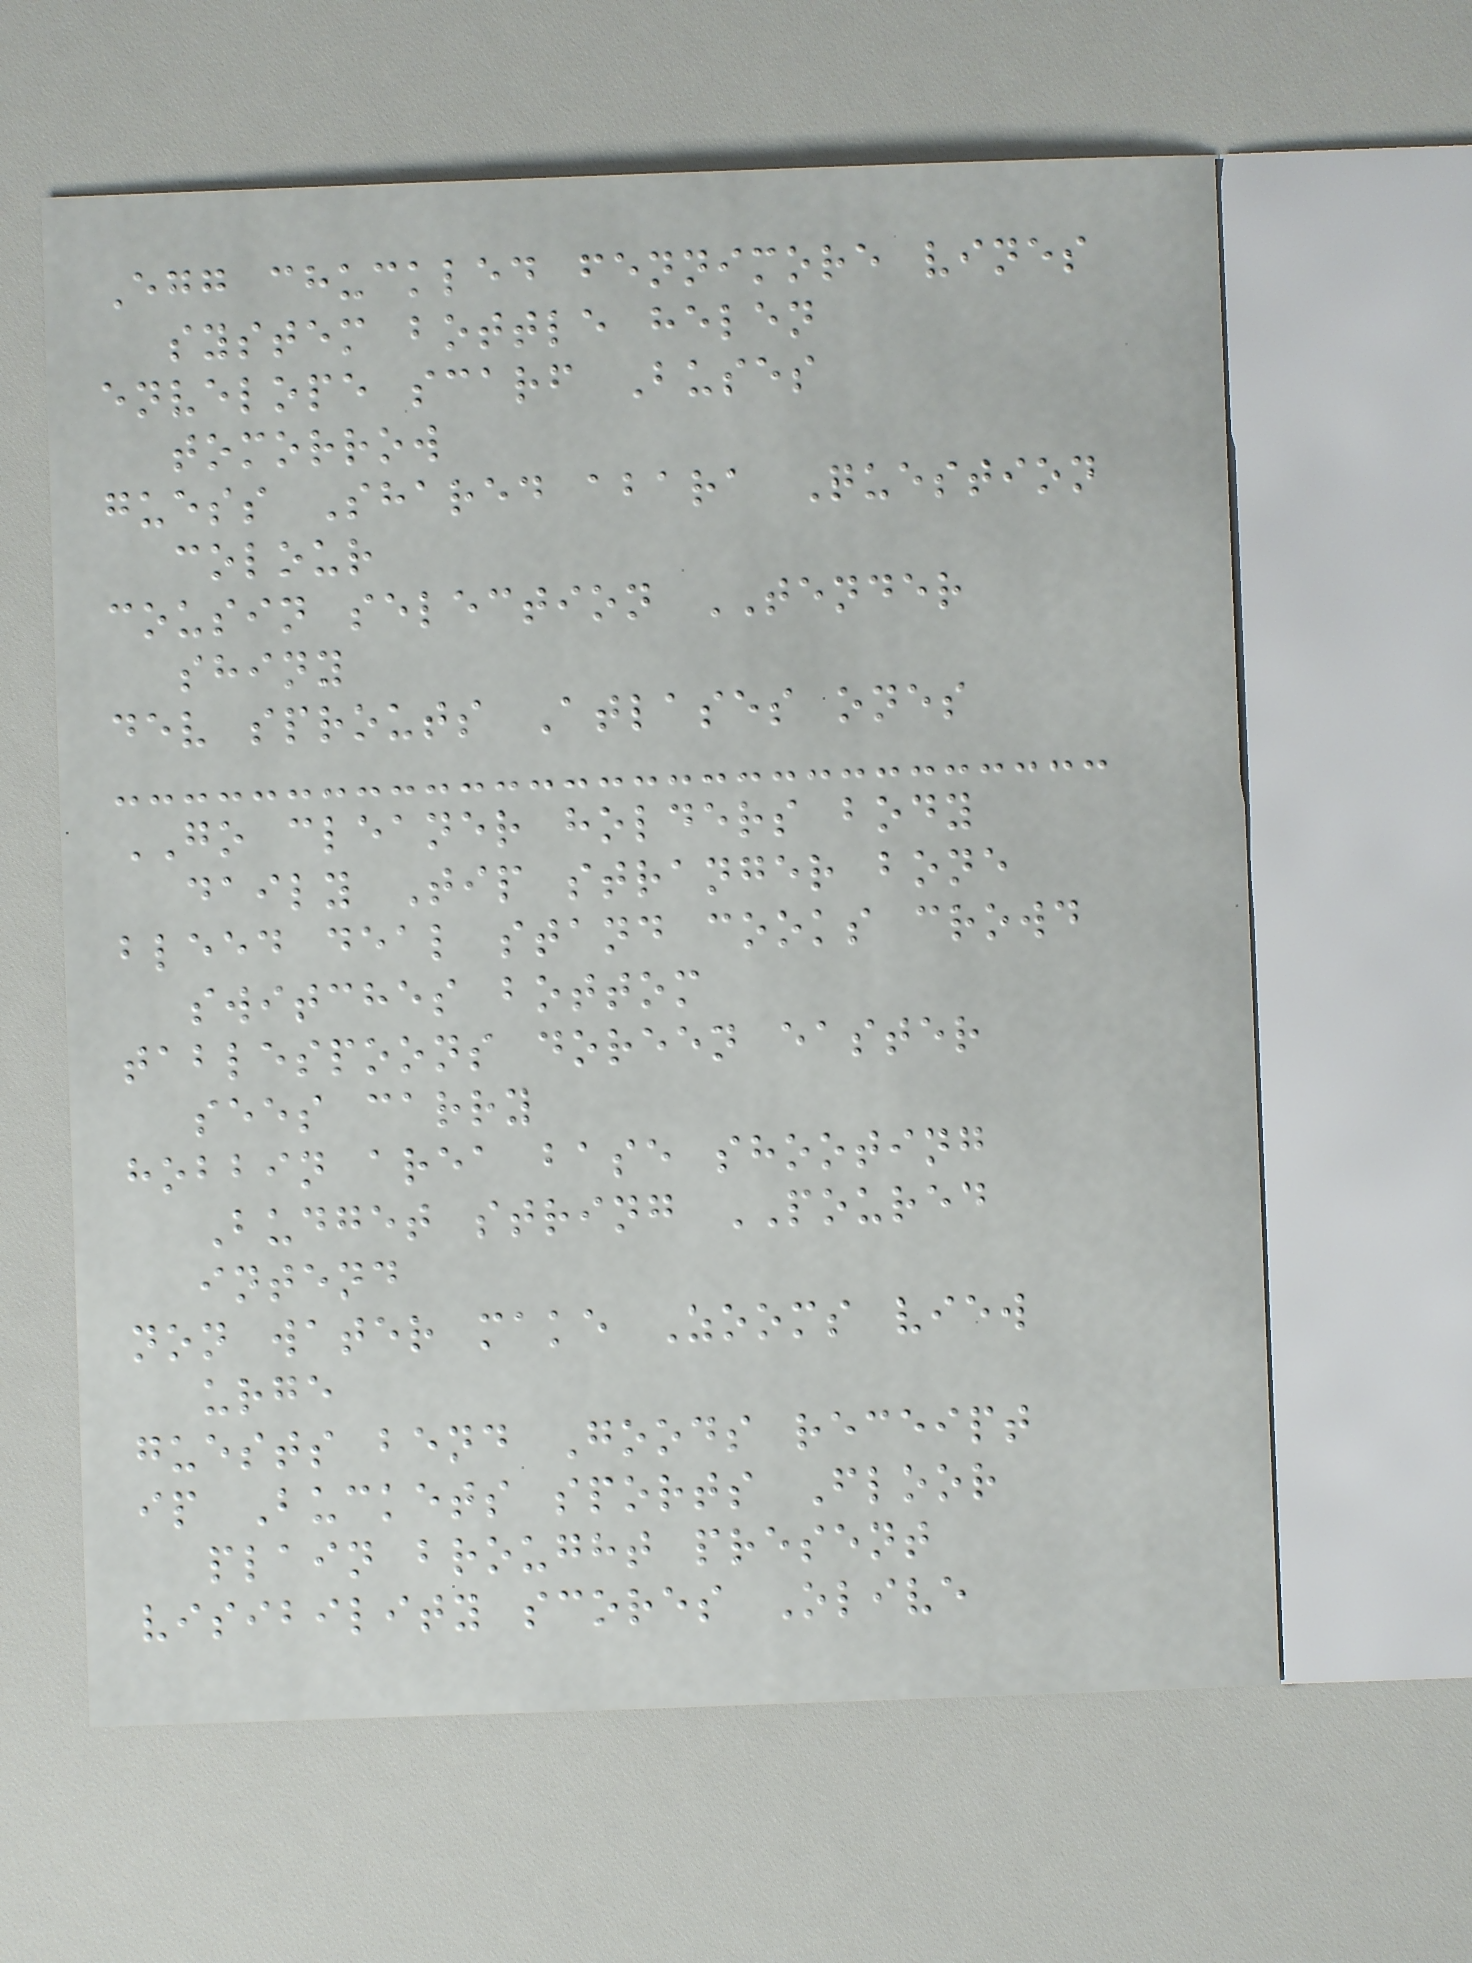Egg chuckled fennimore vines
system bottle helen
envelope scarf Buses
tomorrow
guess Shared abara Question
colour
cousin selection TENDER
shiny
dev sprouts Atlases ones
GO cleaner holders body
daily Tip stranger bone
bleed deal stand cooks crowd
switches bottom
tablespoons doreen easter
sees carry
hobbin area base shooting
Budget string POURED
intend
non water make Zooms view
urge
guests bend Goods receipt
ip Buckets sports Floor
plain brought present
visibility scores Olive
